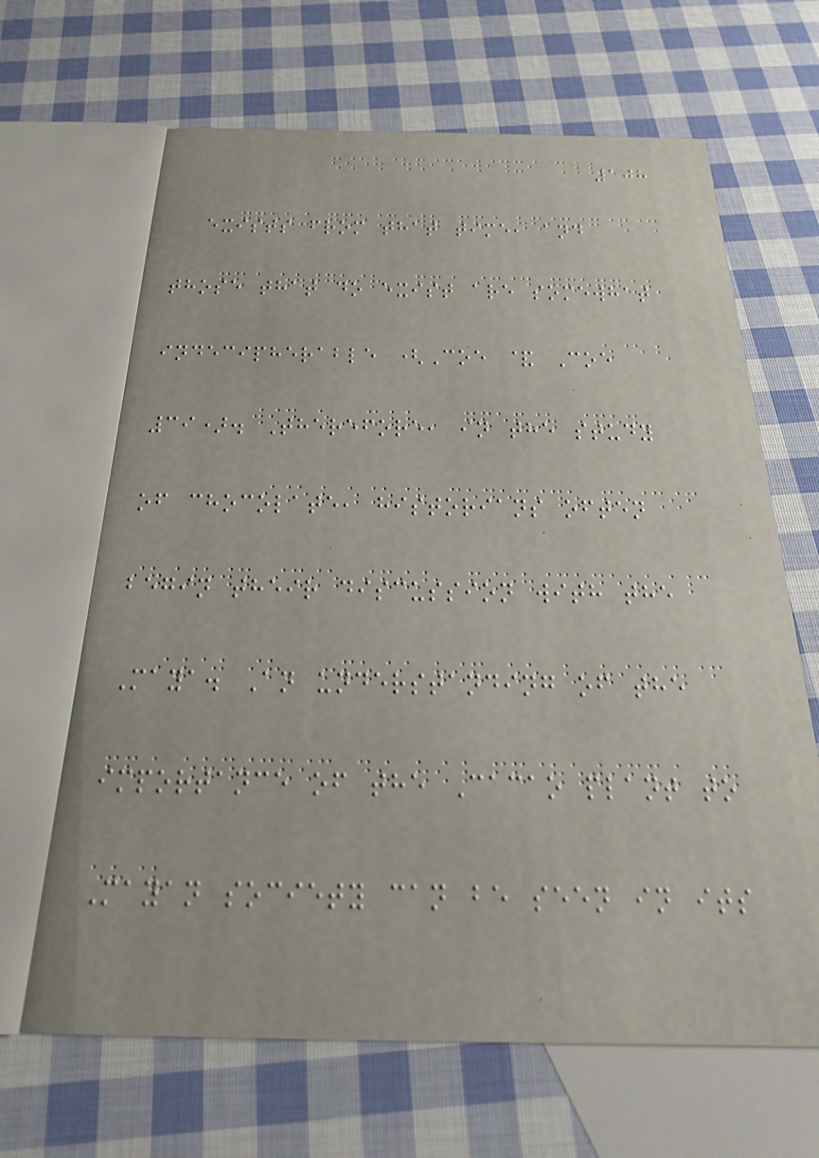108
exists from that time, and
those that do exist are somewhat
indecipherable (Coe & Coe
39). Therefore, in the study
of chocolate, historians often
begin their discussion with the
Maya. An understanding of the
importance of the Cacao plant to
Mayan society can be seen in its
